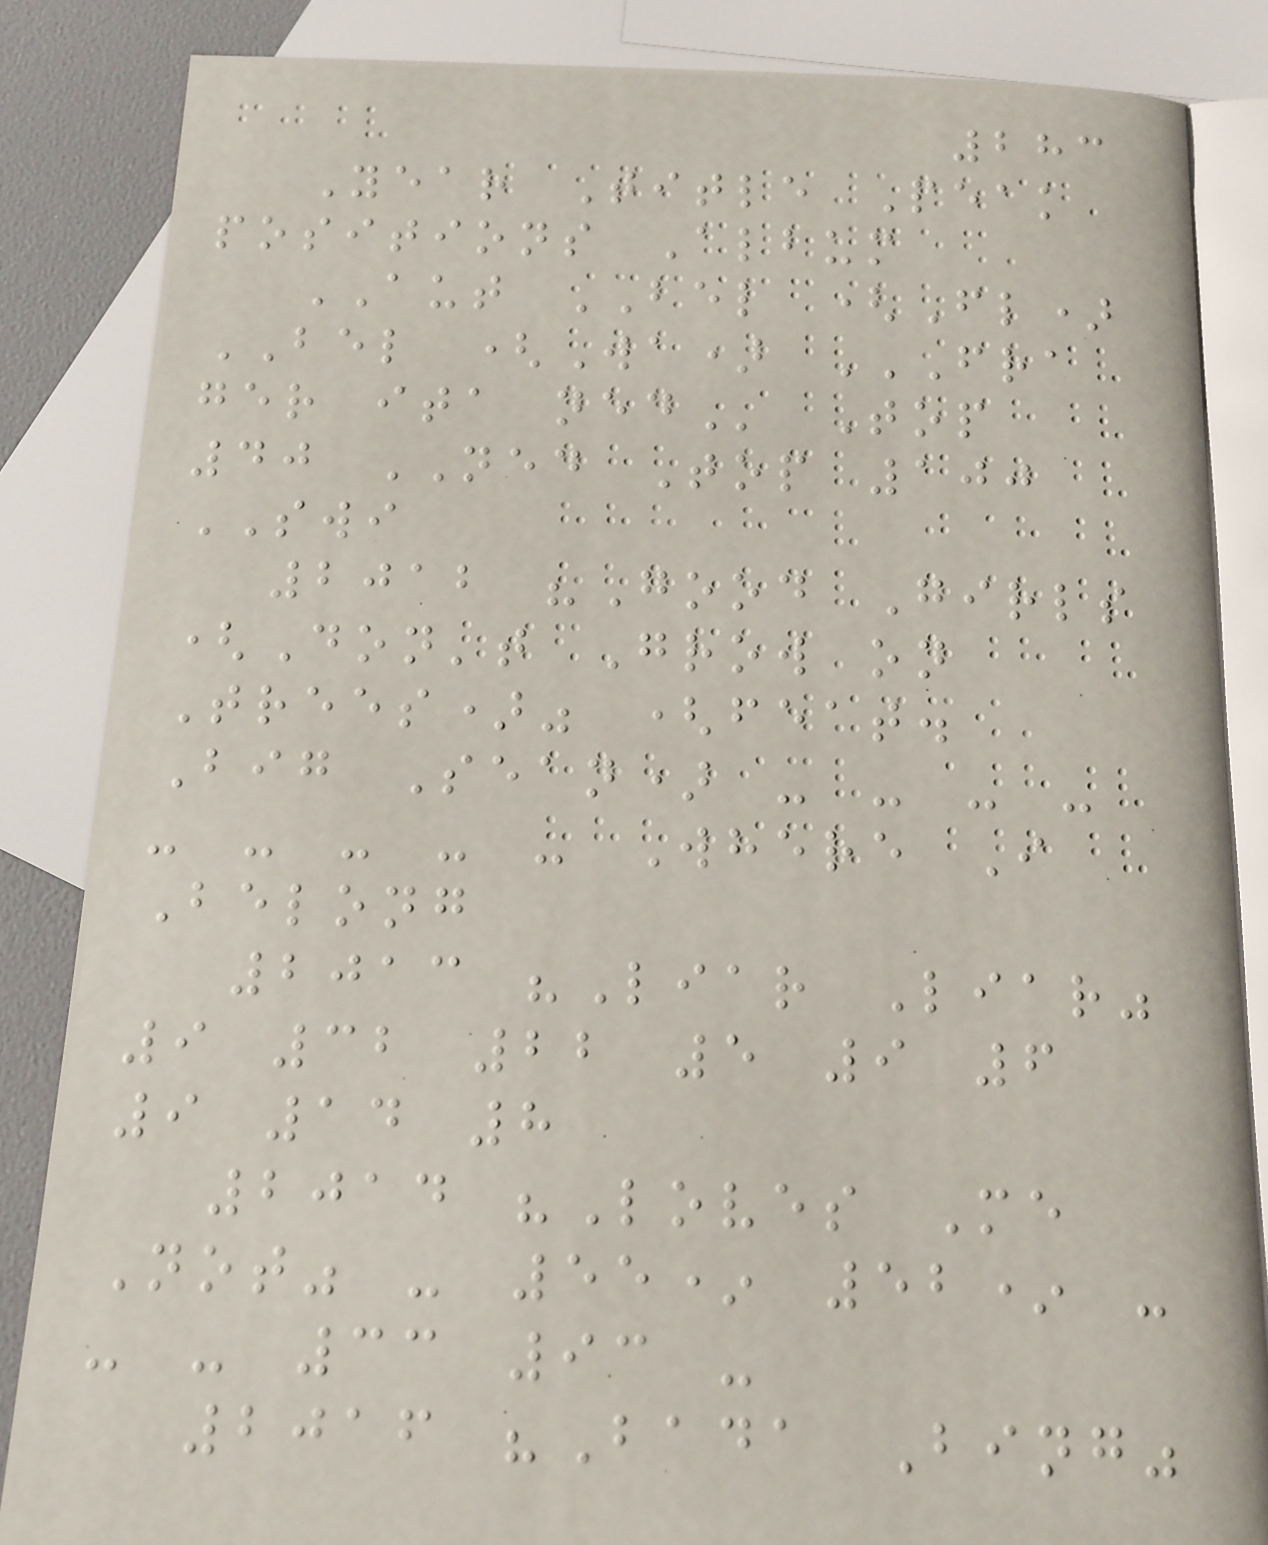283
Year Title Peak
positions Album
AUT BEL (Fl)
BEL (Wa) FRA
GER ITA NED Top
40 NED Top 100
SWI
2012 "Good Girls
(Don't Grow on
Trees)" (feat.
Big Sean) - - - -
- - - - - Where I
Belong
2013 "Liar Liar"
9 32 22 5 9 6
9 14 8
2014 "Loves Me
Not" - 55* 52* -
- - 33 93 -
2016 "Bada Bing"
